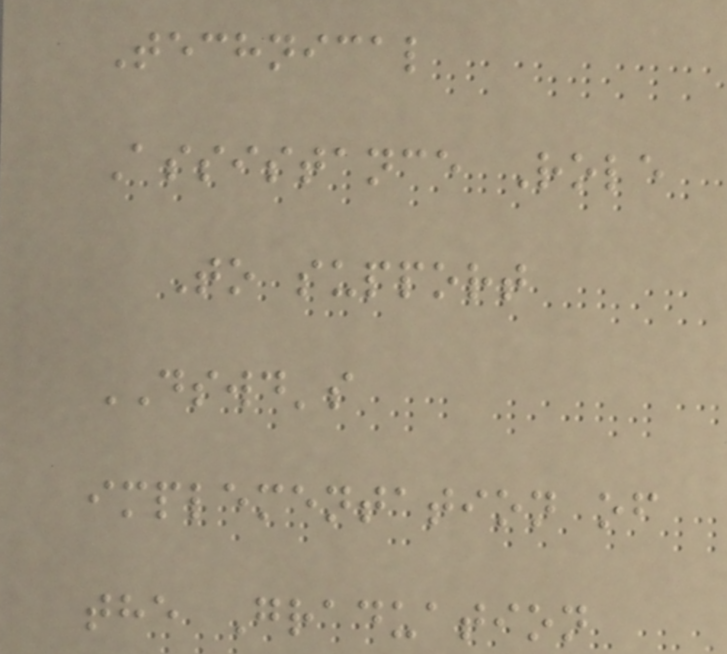Technical
Assistance Role
To support
DSWD's
implementation of
the Graduation
